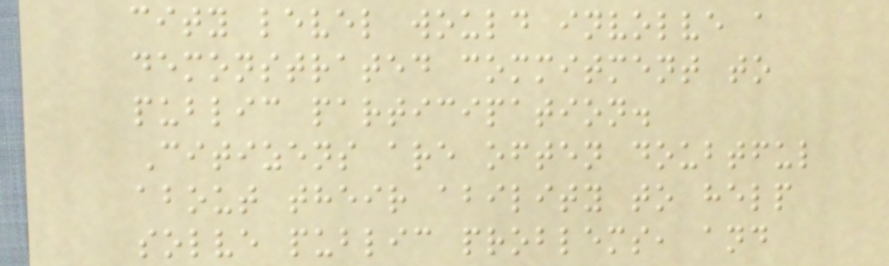city level would involve a
demonstrated commitment to
public participation.
Citizens are often doubtful
about their ability to help
solve public problems, and
